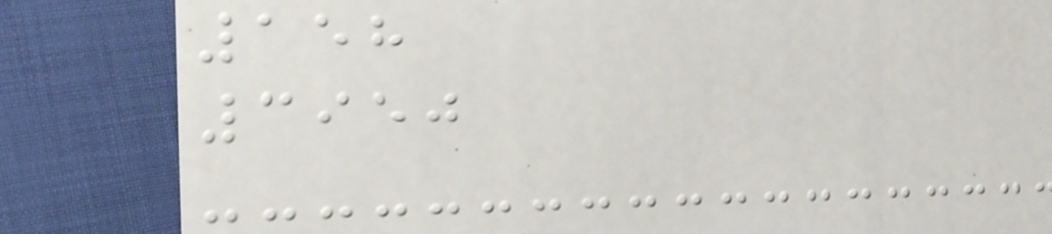158
3950
